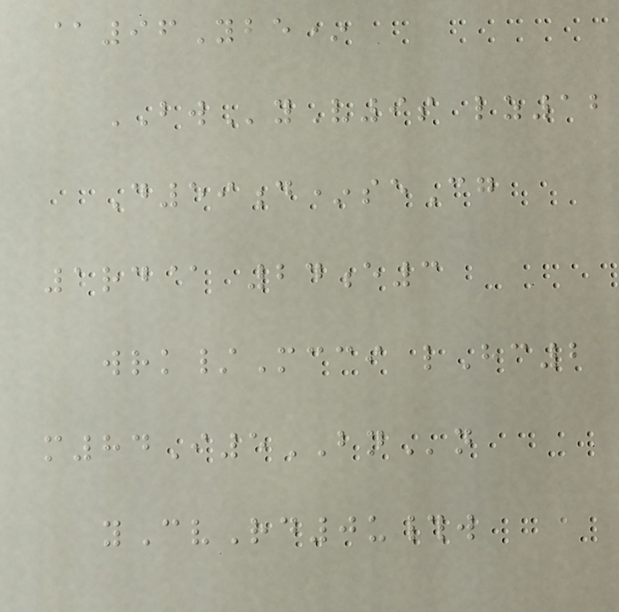@96Ybe*
BWyV9s lz12
D59d*seCg
1rd@ 24e3
wrk/Mcci lHc2
m84I5BNn
yCvRd0u#w
